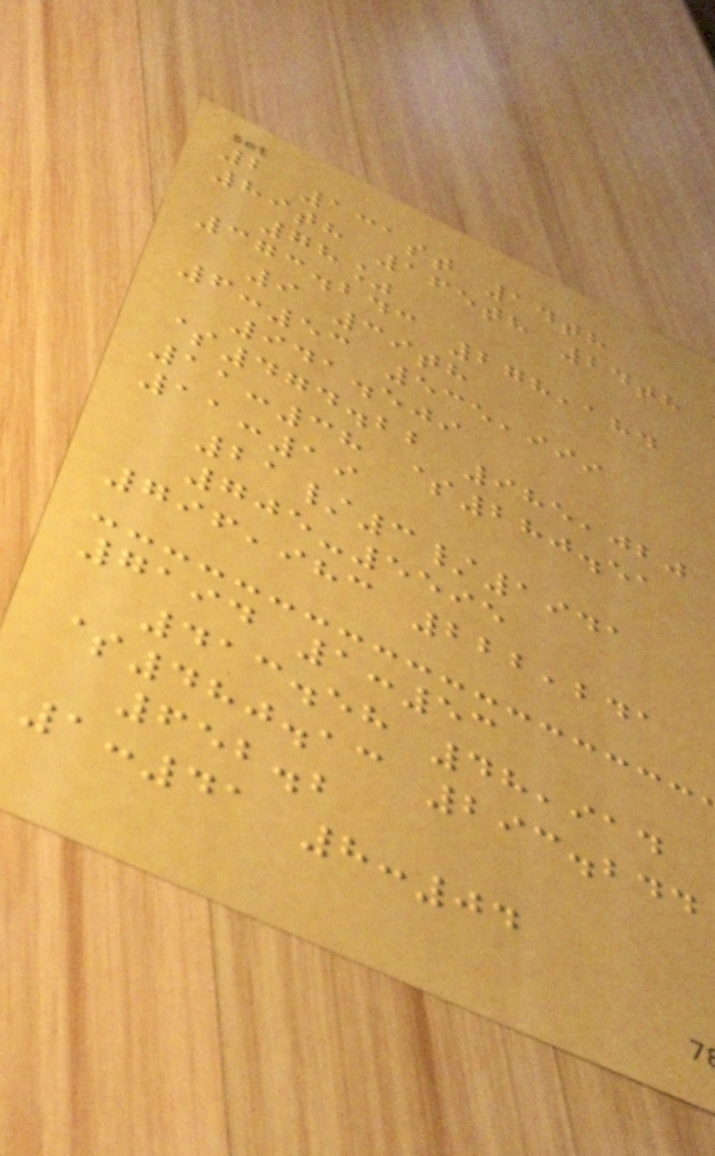2 131st 14th
89th 165th 24th
78%
373.243 278,184
9 39th
6:53 535,999
941.509
$474.22 985,020
11:38 $280.51
11:19
21/3/1941
705-5595
796,983 222,241
7194 1:53
413.58 48,914
$480.13 293.244
652.2
1:41 8:04
